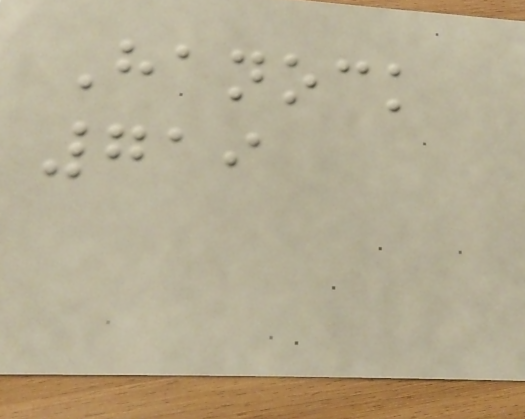Hanock
719
